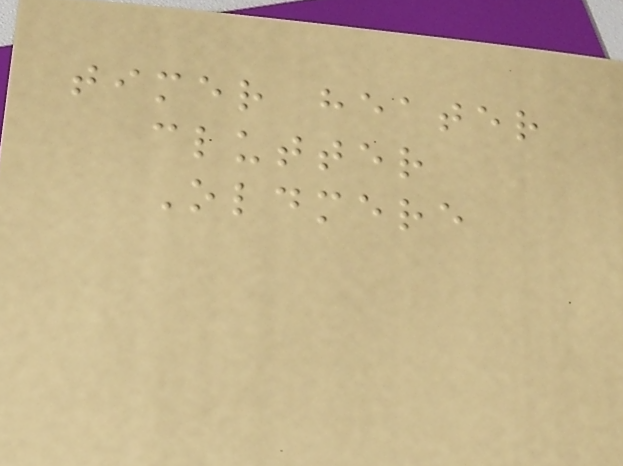timer heater
clutter
Oldmere
